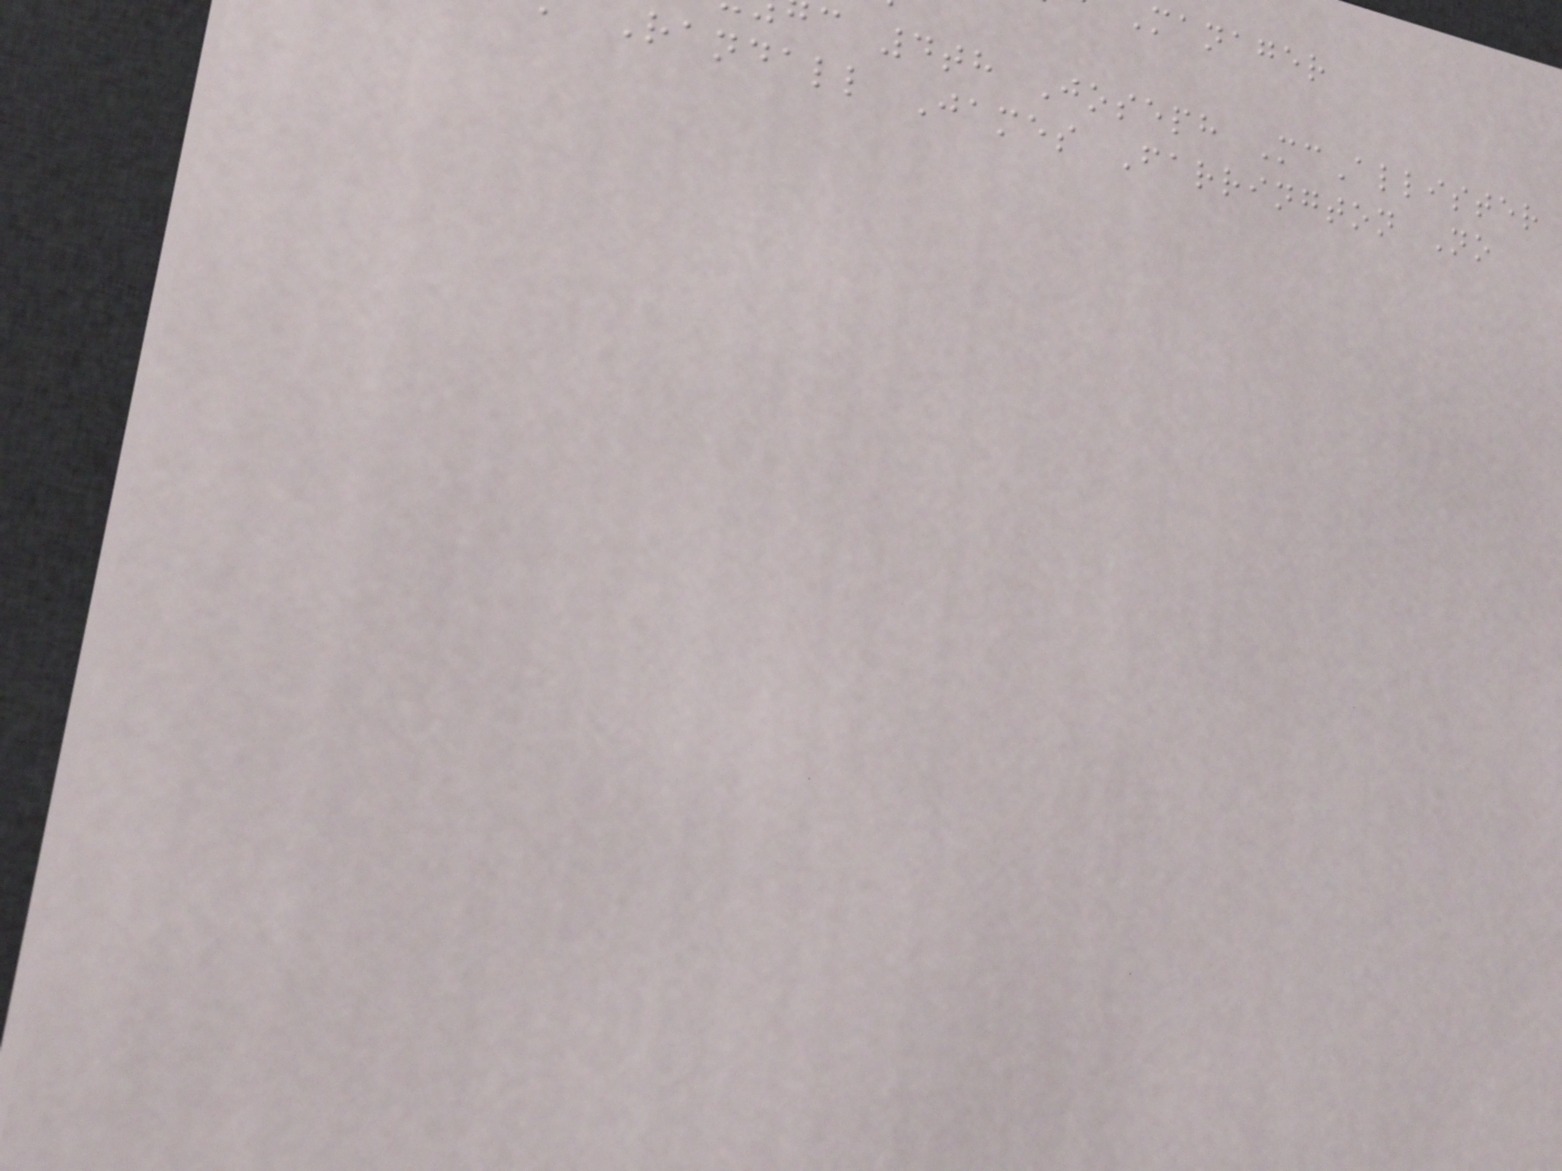c 4th Joseph McAllister
randall James Farrington No
